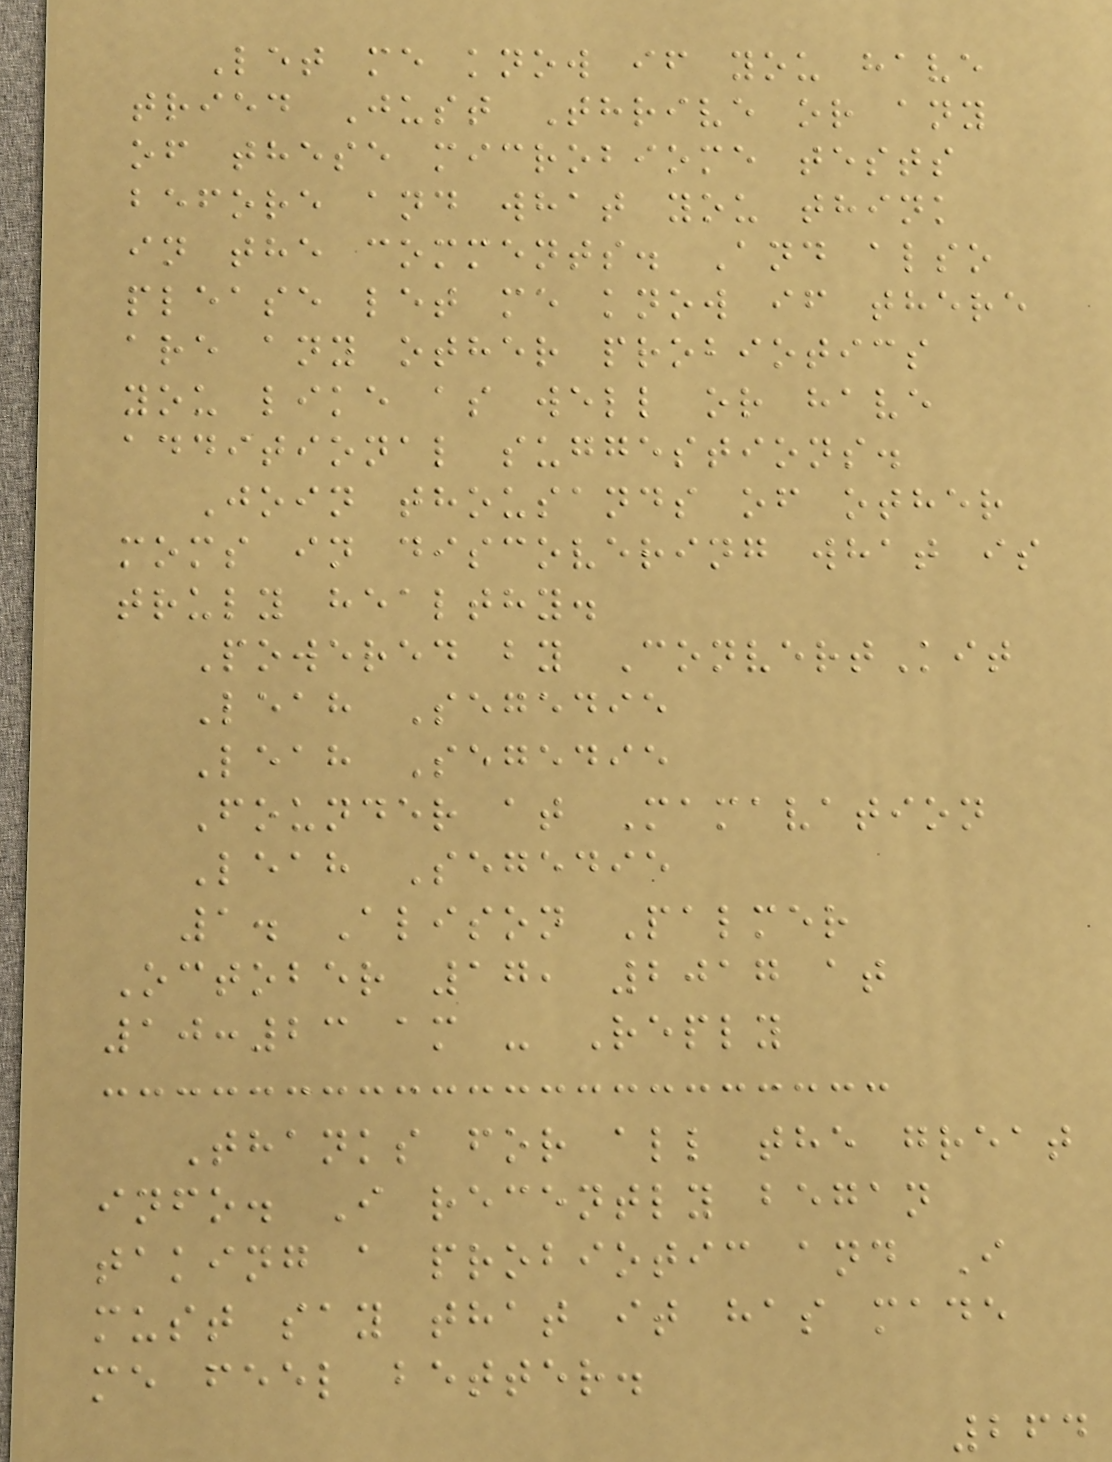Let me know if you have
tried Just Thrive or any
of these microbiome tests
before and what you think
in the comments. And also
please let me know if there
are any other probiotics
you like as well or have
additional suggestions.
Join thousands of other
moms in discovering what is
truly healthy.
Powered by ConvertKit
Leah Segedie
Leah Segedie
Founder at Mamavation
Leah Segedie
1. Alison Palmer
October 17, 2017 at
10:23 am - Reply
Thanks for all the great
info. I recently began
taking a probiotic and I
must say that it has made
me feel better.
264
